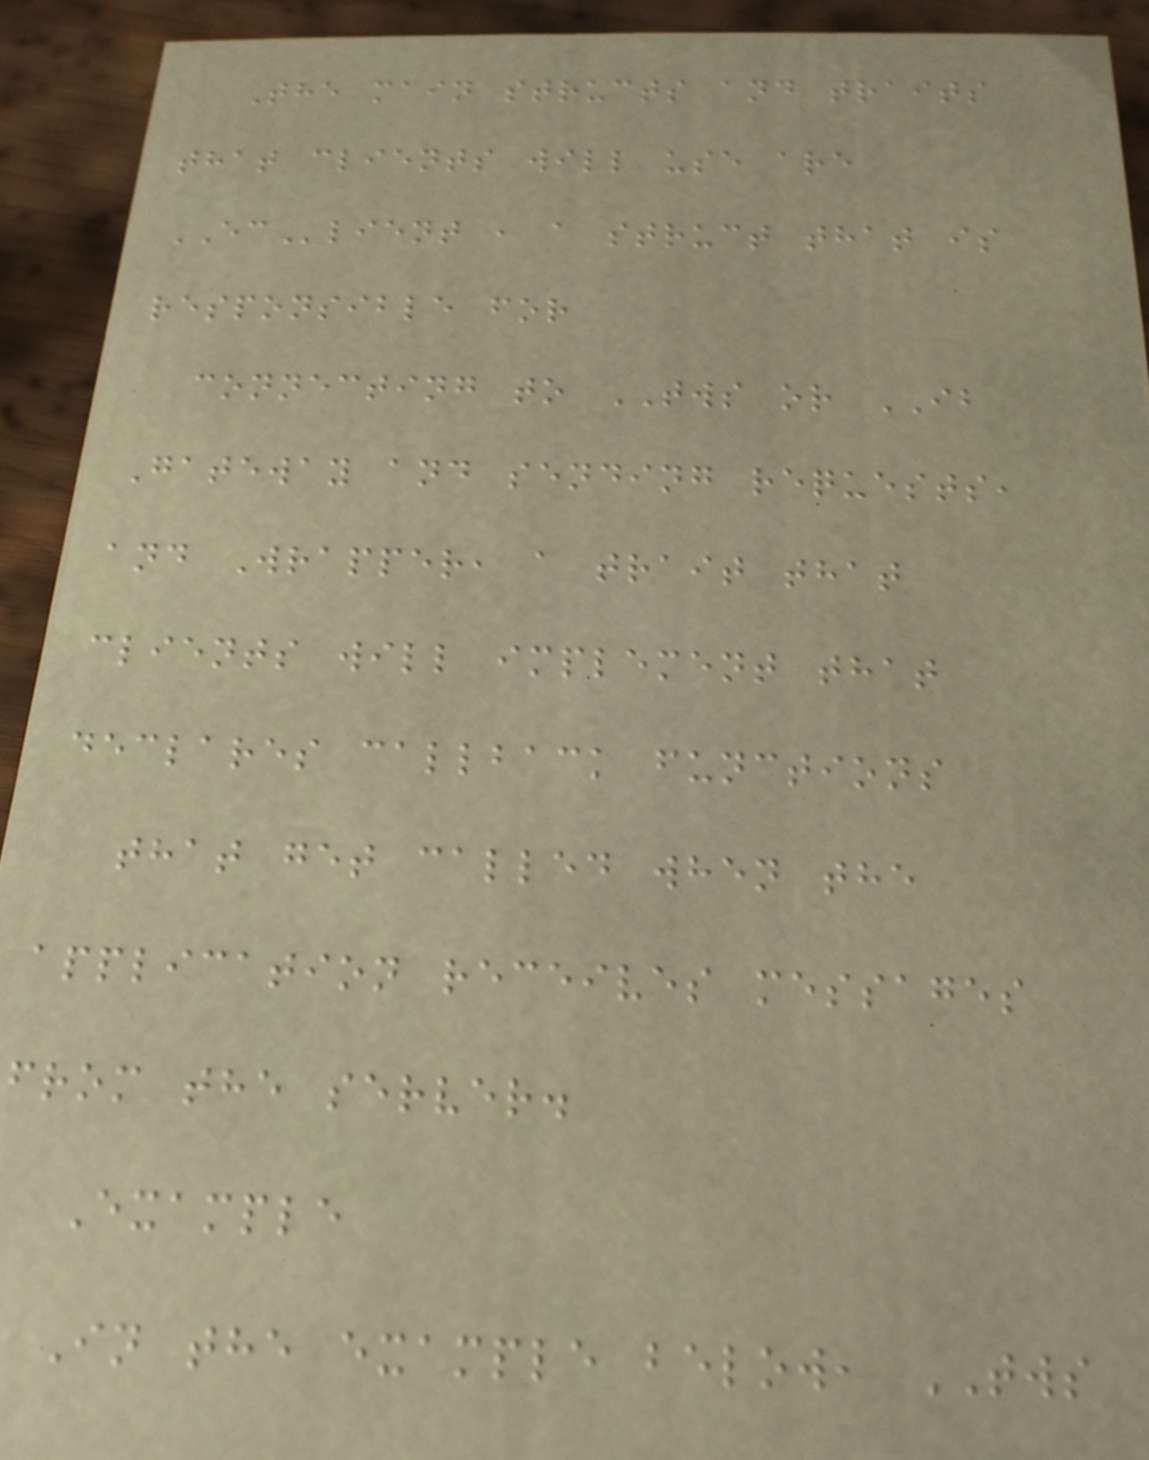The main structs and traits
that clients will use are
EClient , a struct that is
responsible for
connecting to TWS or IB
Gateway and sending requests,
and Wrapper, a trait that
clients will implement that
declares callback functions
that get called when the
application receives messages
from the server.
Example
In the example below, TWS
